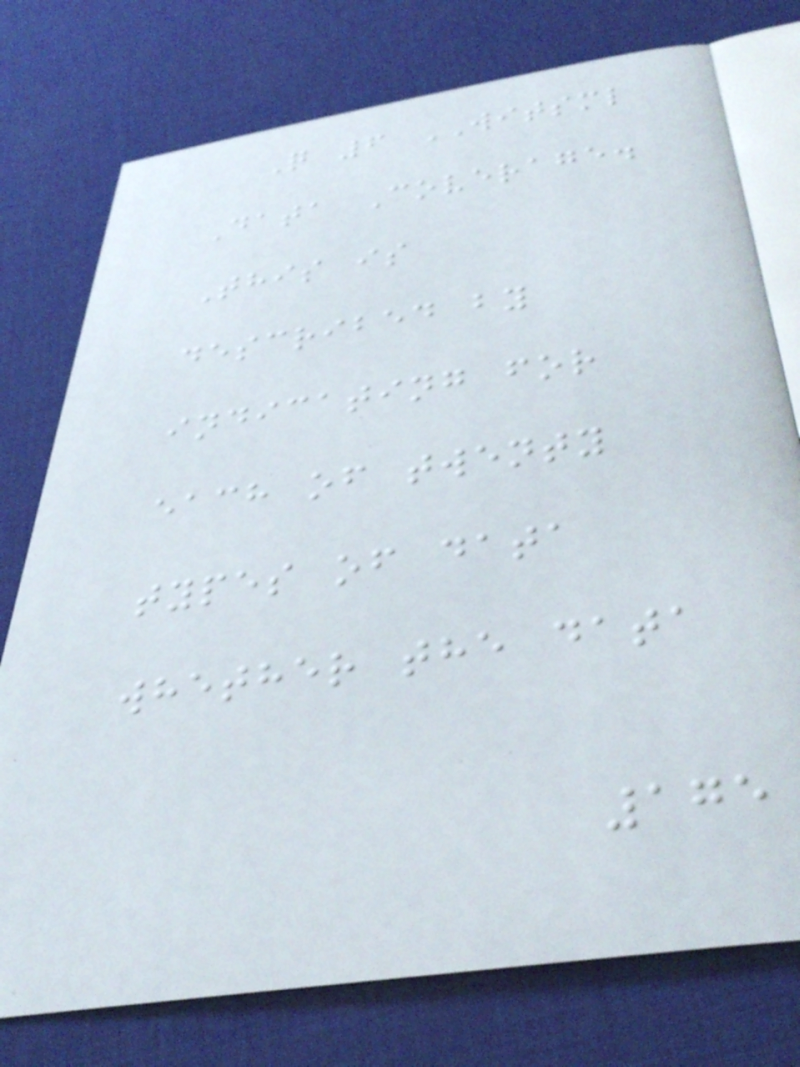Q 6 WITSML
Data Coverage.
This is
described by
indicating for
each of twenty
types of data
whether the data
175
